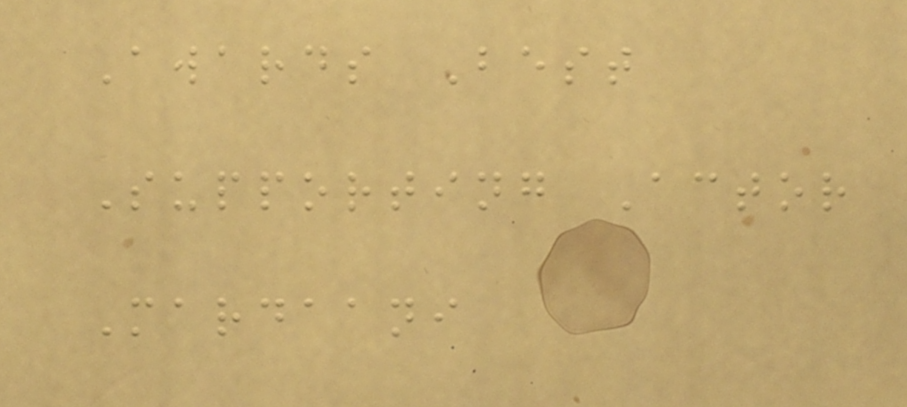Awards Best
Supporting Actor
Mardaani
